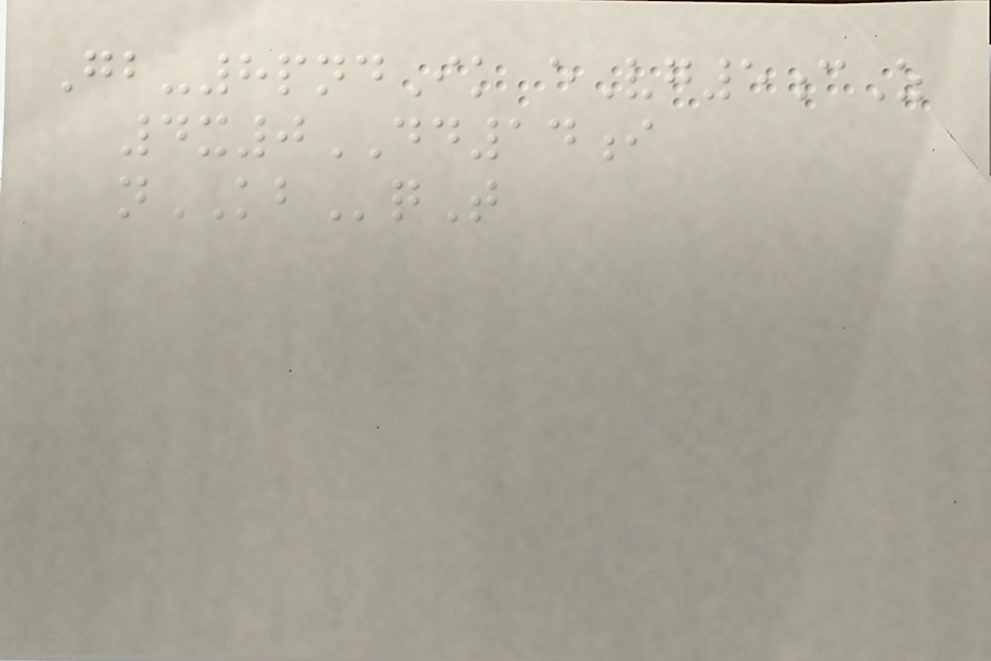Gb-8pndIk eVg5cZ
4x0DD14i
nKBqT
